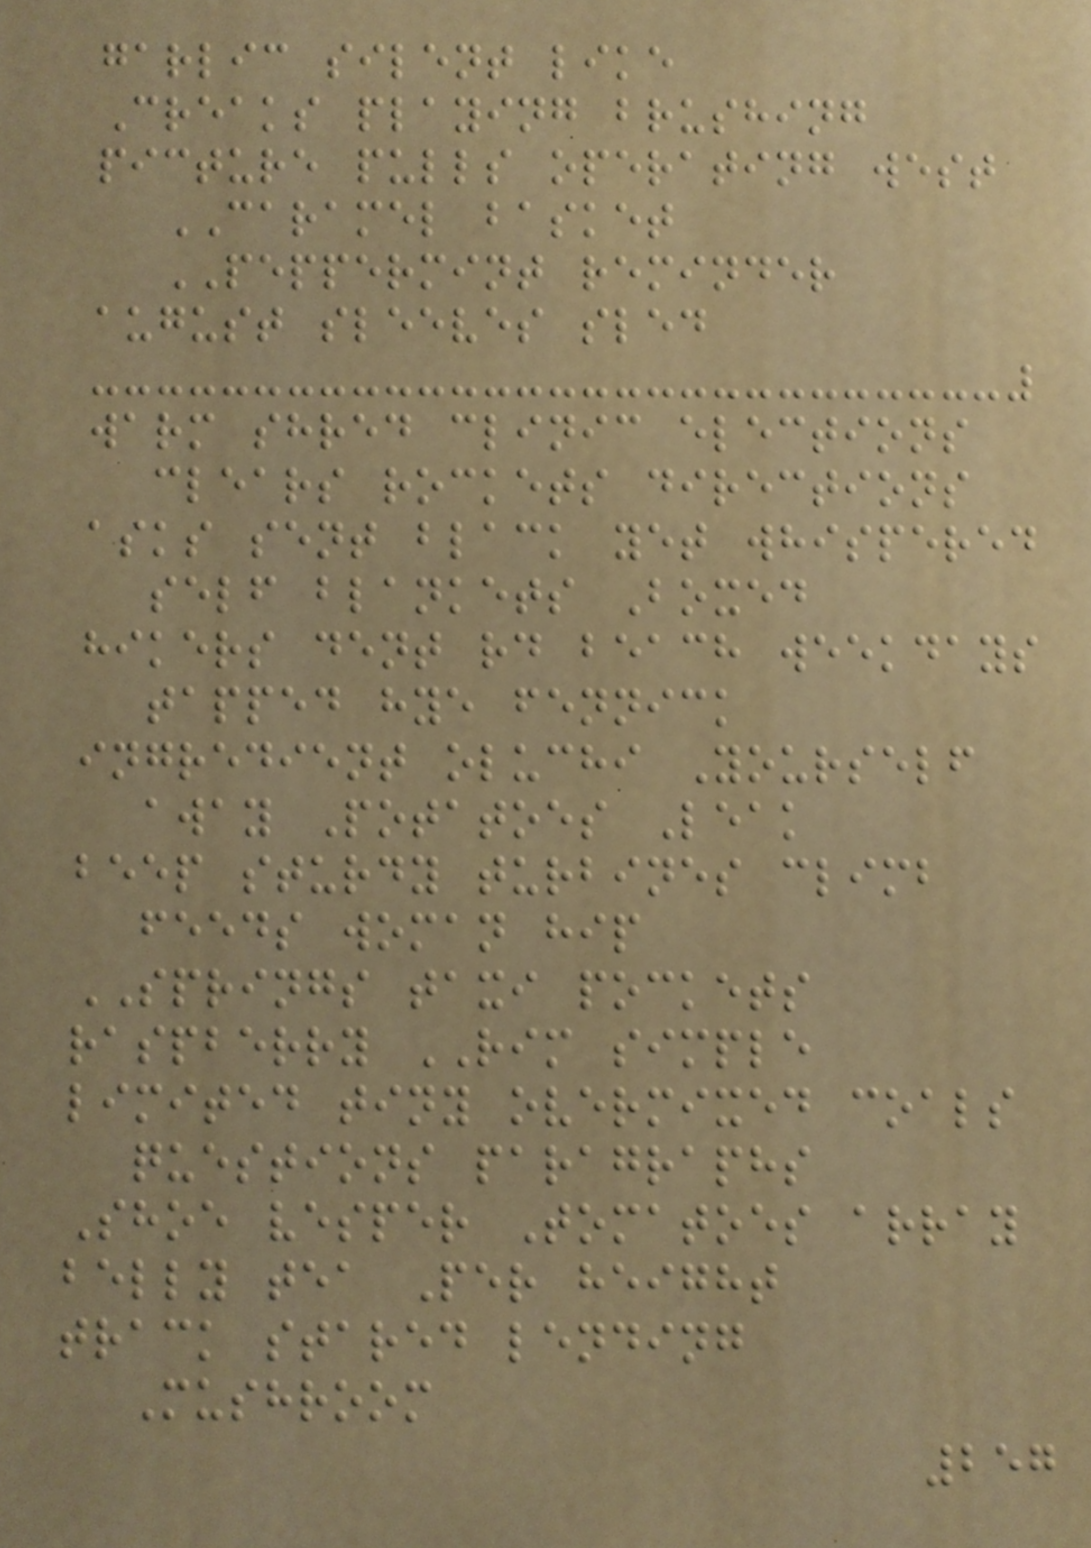garlic silent like
Creaks playing brushing
picture pulls operating west
CARAMEL basket
PEPPERMINT reminder
august sleeves sled
warm shred clinic elections
clears rockets directions
asks sent black yet whispered
self blankets Boxed
hikers dent rd beach weekdays
tapped hye fennick
ingredient oluchi Yourself
away Potatoes Leak
beep sturdy turbines climb
feeds woman hip
SPRINGS taxi pockets
raspberry RIM simple
limited tiny overmixed coals
questions paragraphs
Shoe vesper Tomatoes array
belly tea Per height
track stared lending
Mushroom
257
